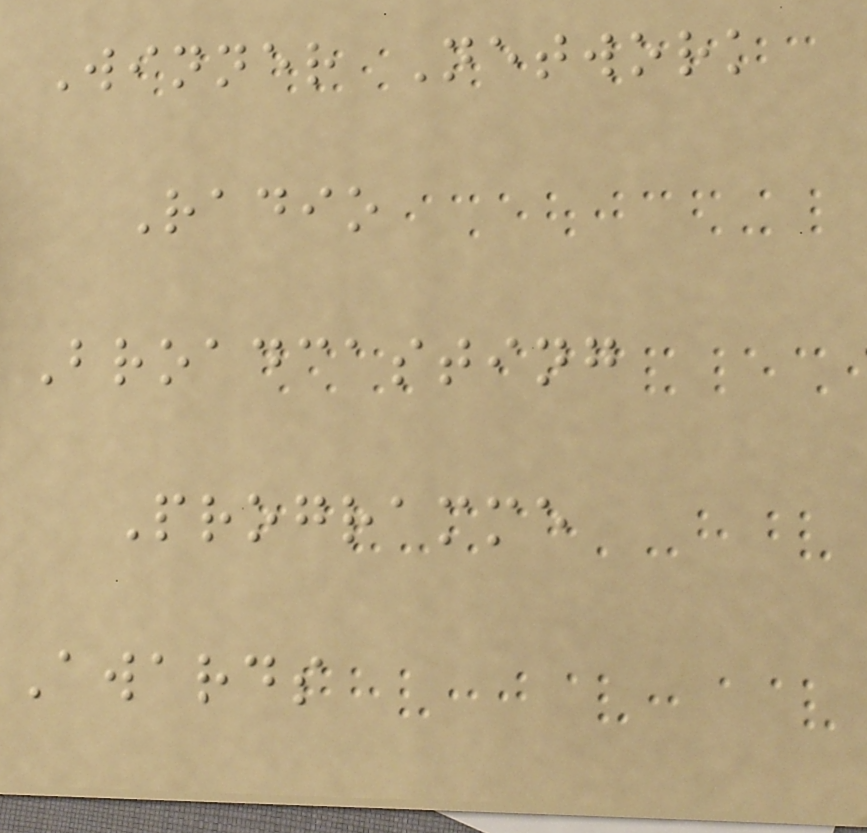Winner Network
Radio
Broadcasting
Programme
Awards
